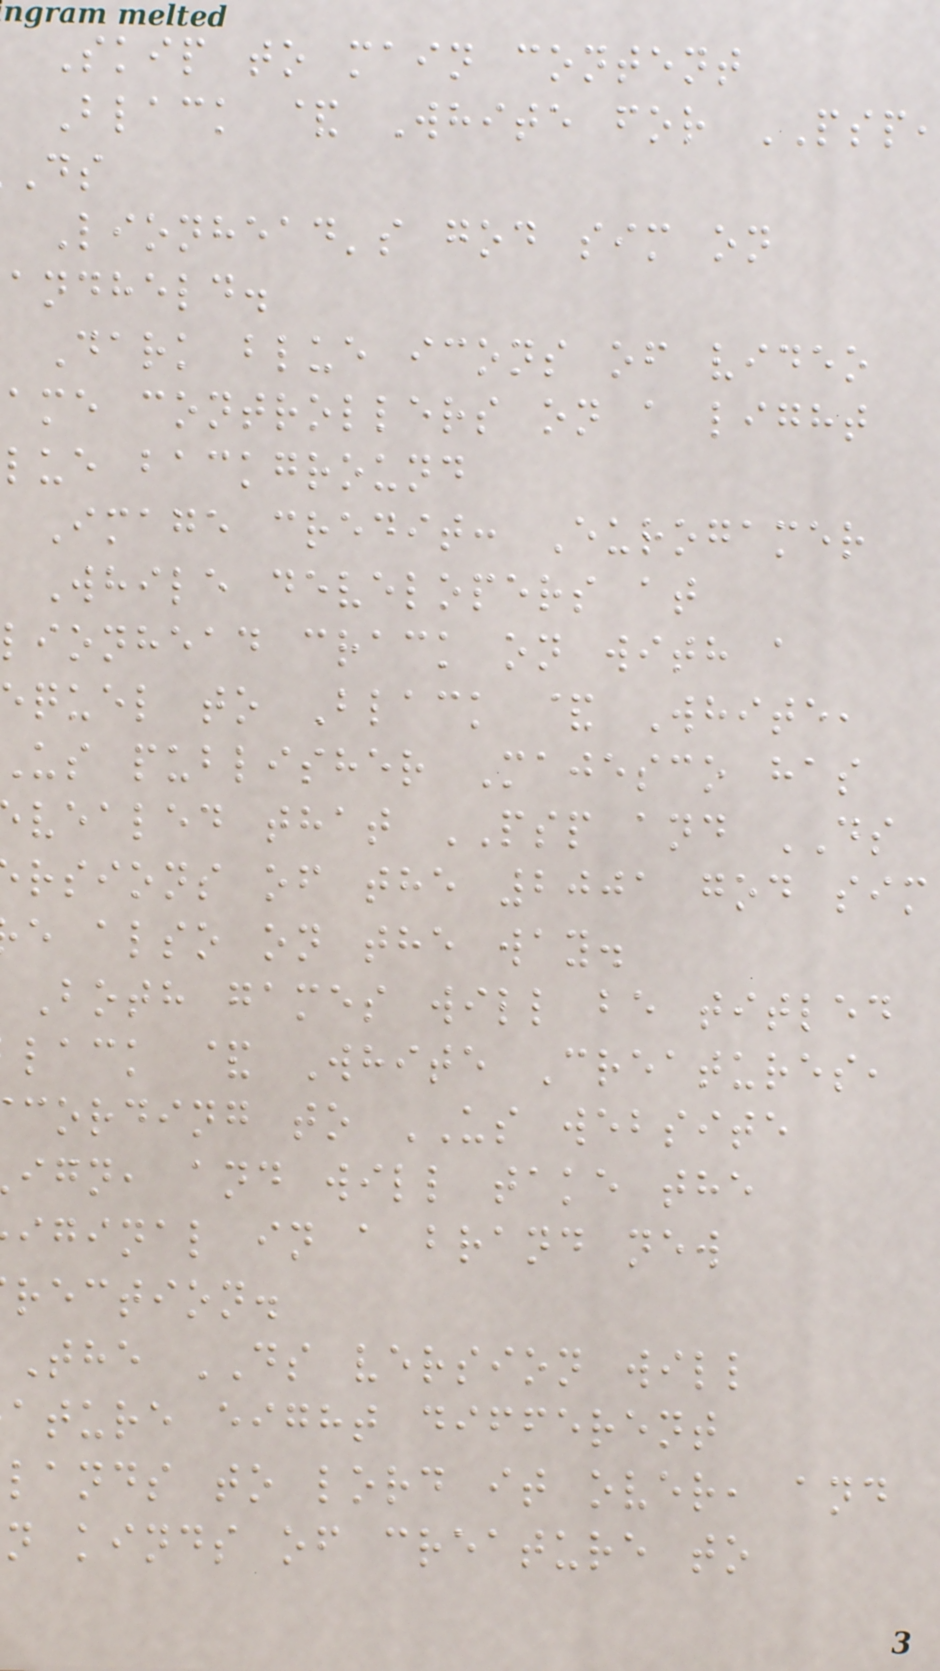Skip to main content
Black & White for PSP
Lionhead's god sim on
andheld.
Dark blue icons of video
ame controllers on a light
lue background
Image credit: Eurogamer
While developers at
lionhead crack on with a
equel to Black & White,
us publisher Majesco has
vealed that PSP and DS
rsions of the 2001 god sim
e also on the way.
Both games will be titled
lack & White Creatures,
cording to US website
ign, and will take the
iginal in a brand new
rection.
The DS version will
ature eight different
lands to lord it over, and
n kinds of creature to
